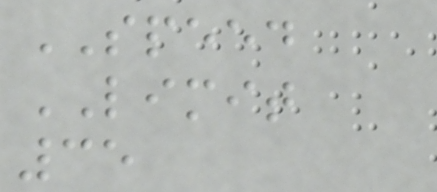SPEED
LIMIT
35
